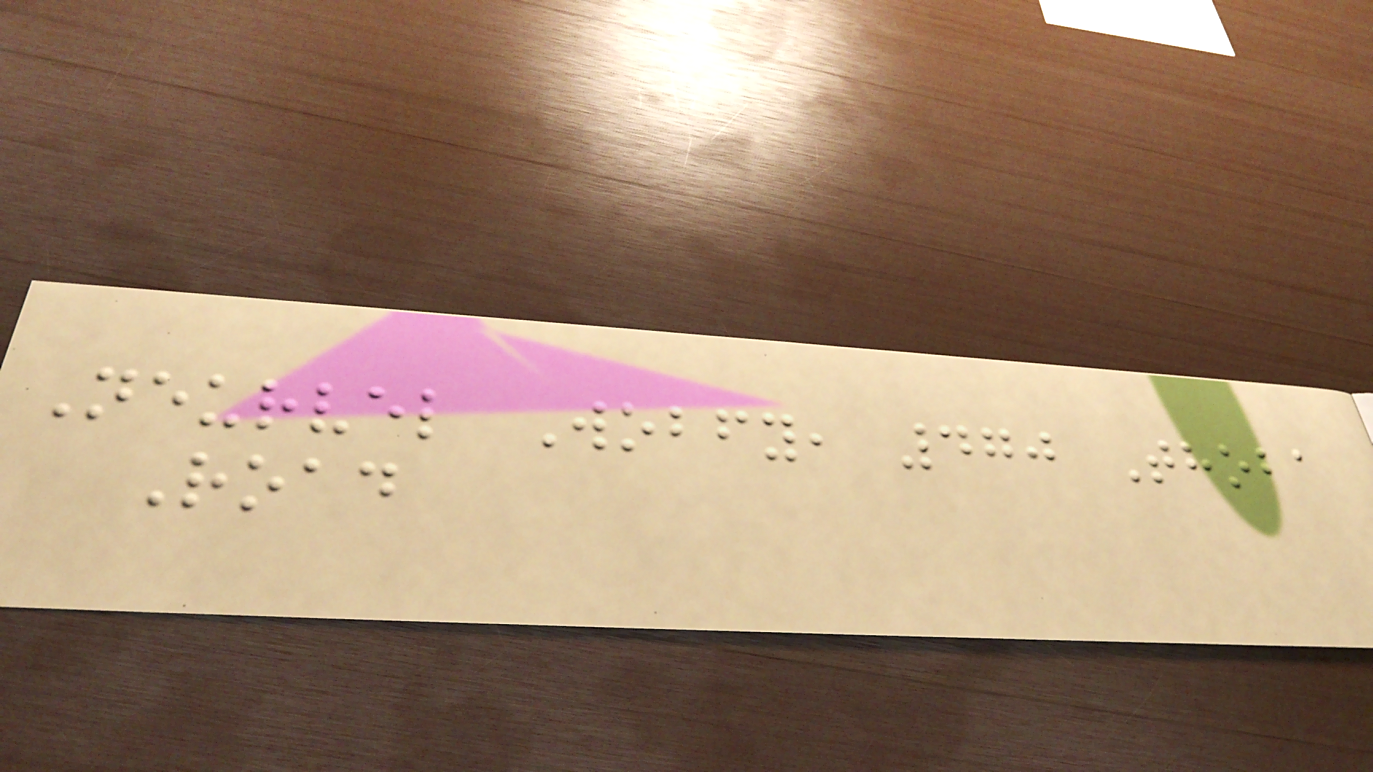Neurvel Wobfy, 470 Thoba
Road
